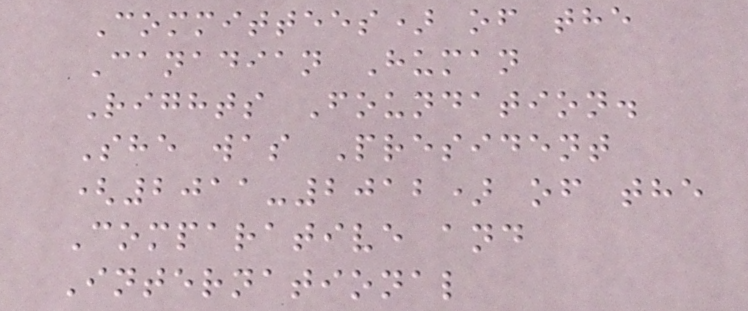Committees) of the
Canadian Human
Rights Foundation.
She was President
(2011-2012) of the
Comparative and
International
